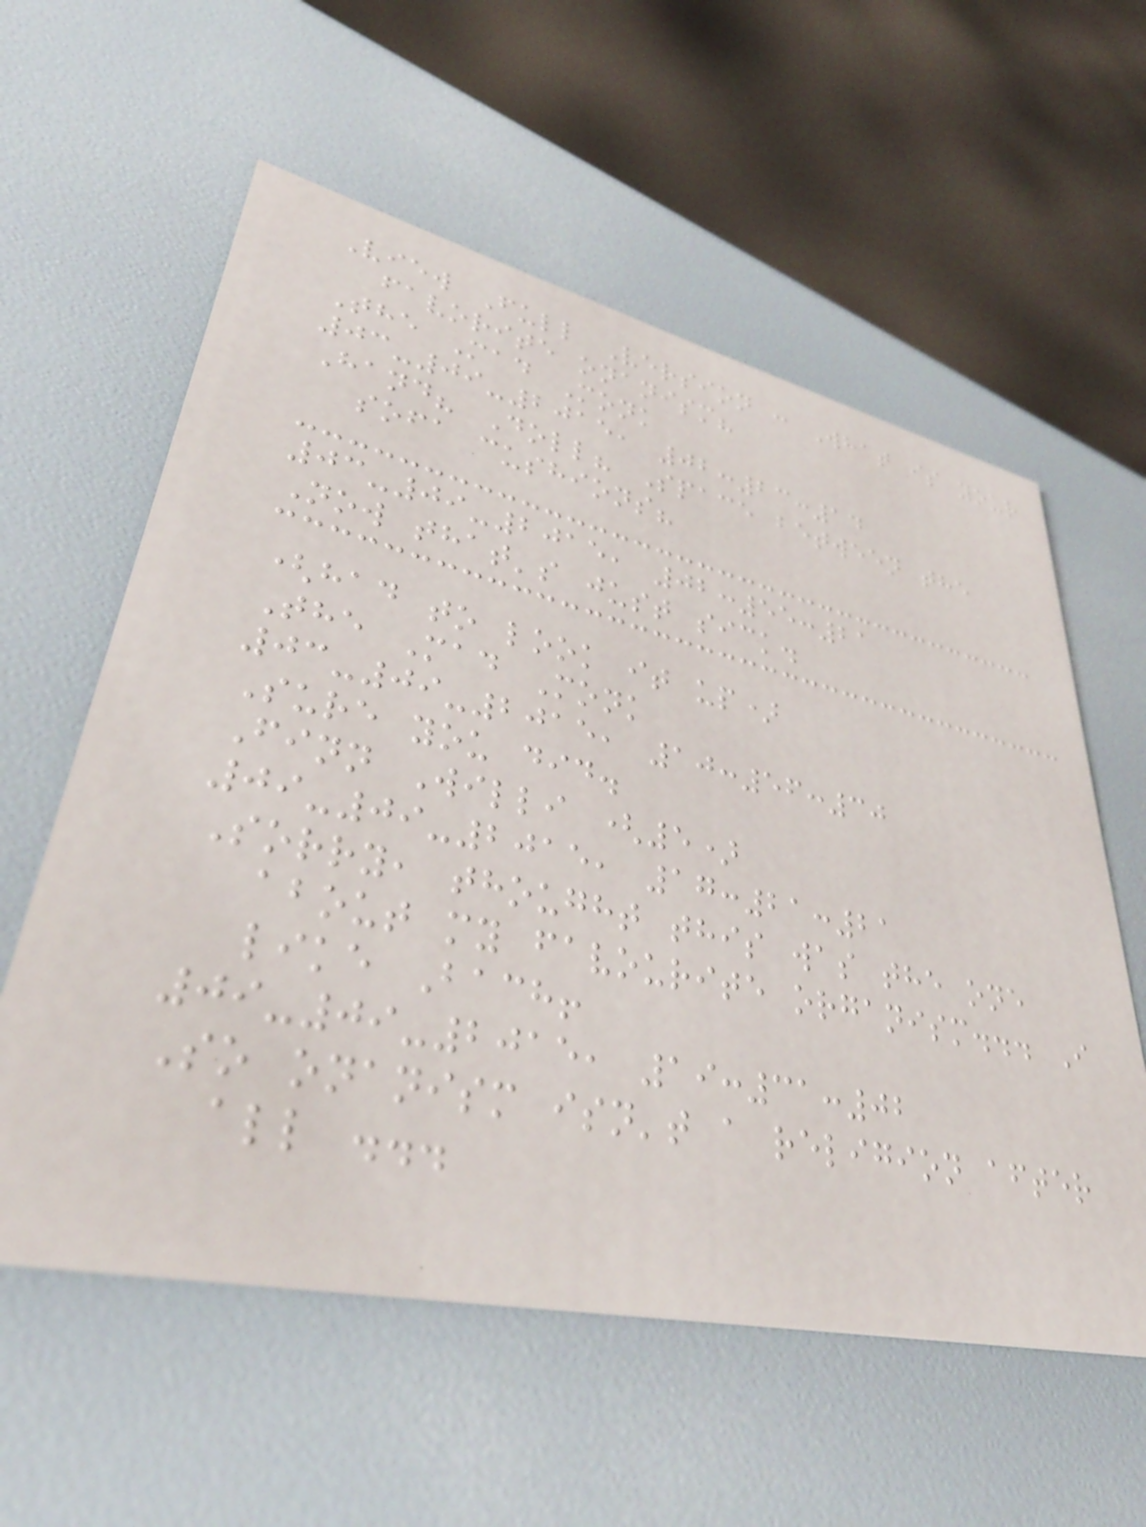View Full Version : What is your
favorite onanism?
The Mad Monk
03-09-2015, 02:23:14
Hand? Doll? Space between the
sofa cushions?
03-09-2015, 02:55:21
Now that's just sick.
(had to look it up)
The Mad Monk
03-09-2015, 10:56:30
Sure you did.
Finn Willi (5)
09-09-2015, 17:21:21
Sorry, thought this was the one
about my favourite organism... I
like Bach!
09-09-2015, 19:31:02
So onanism isn't a religion after
all ...
